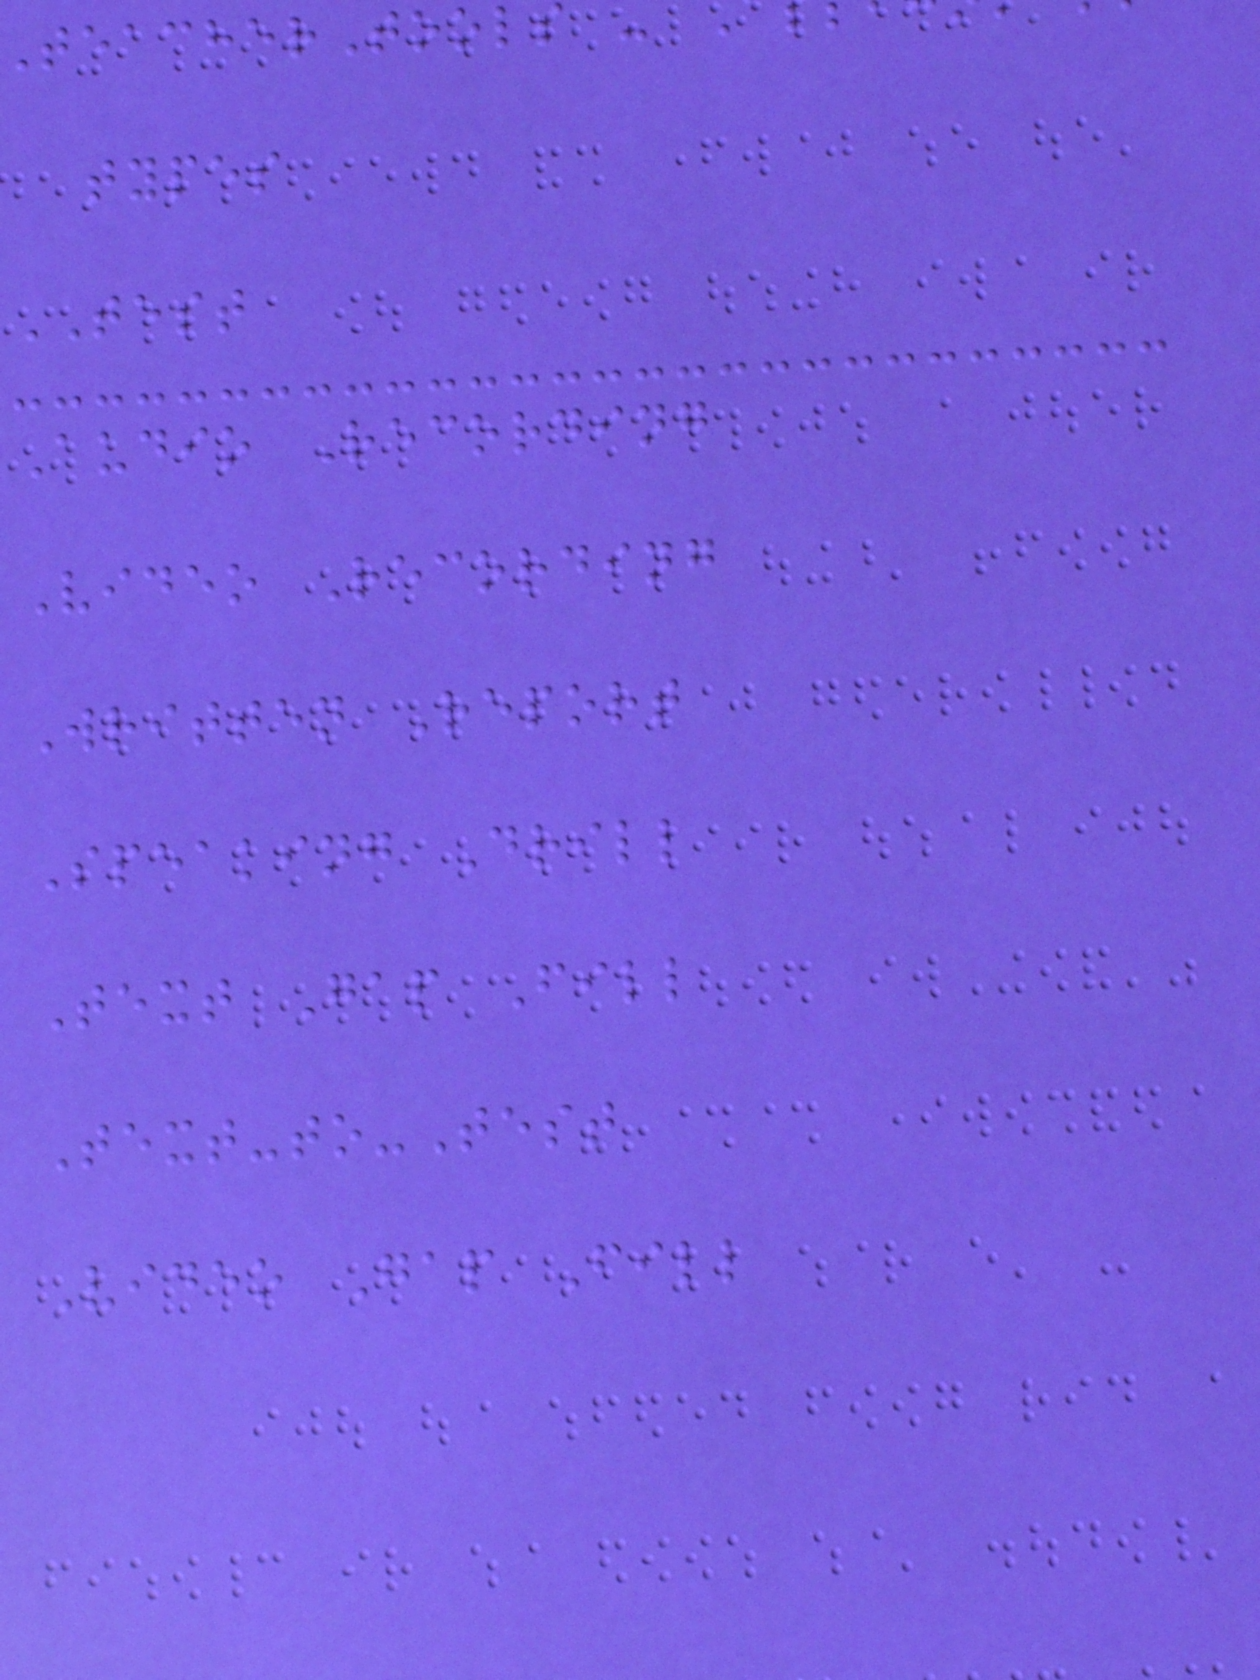eacherTools
types
TEST
Audio Recording
Video Recording
Written Report
Speaking Drill
Text Gap Fill
Text-to-Test
Video Gap Fill
